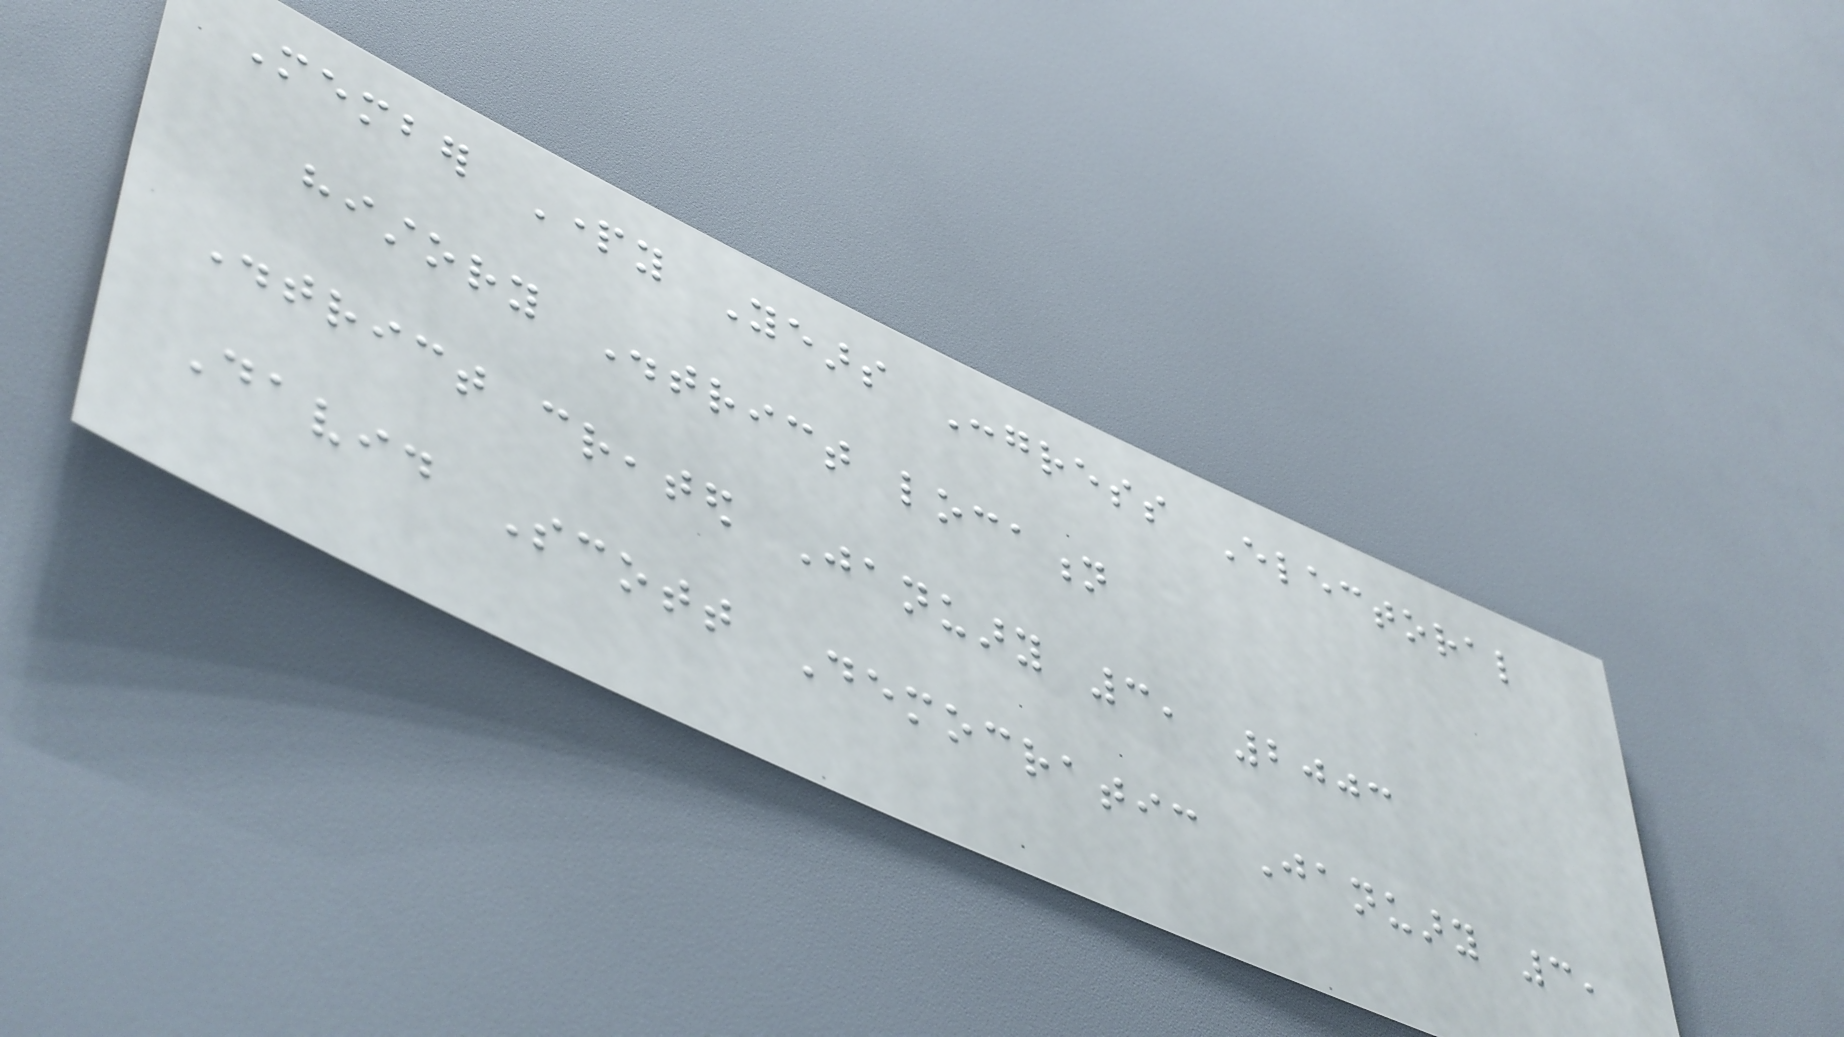Member Party Years Congress Electoral
history District location
District created January 3, 2003
David Scott Democratic January 3,
